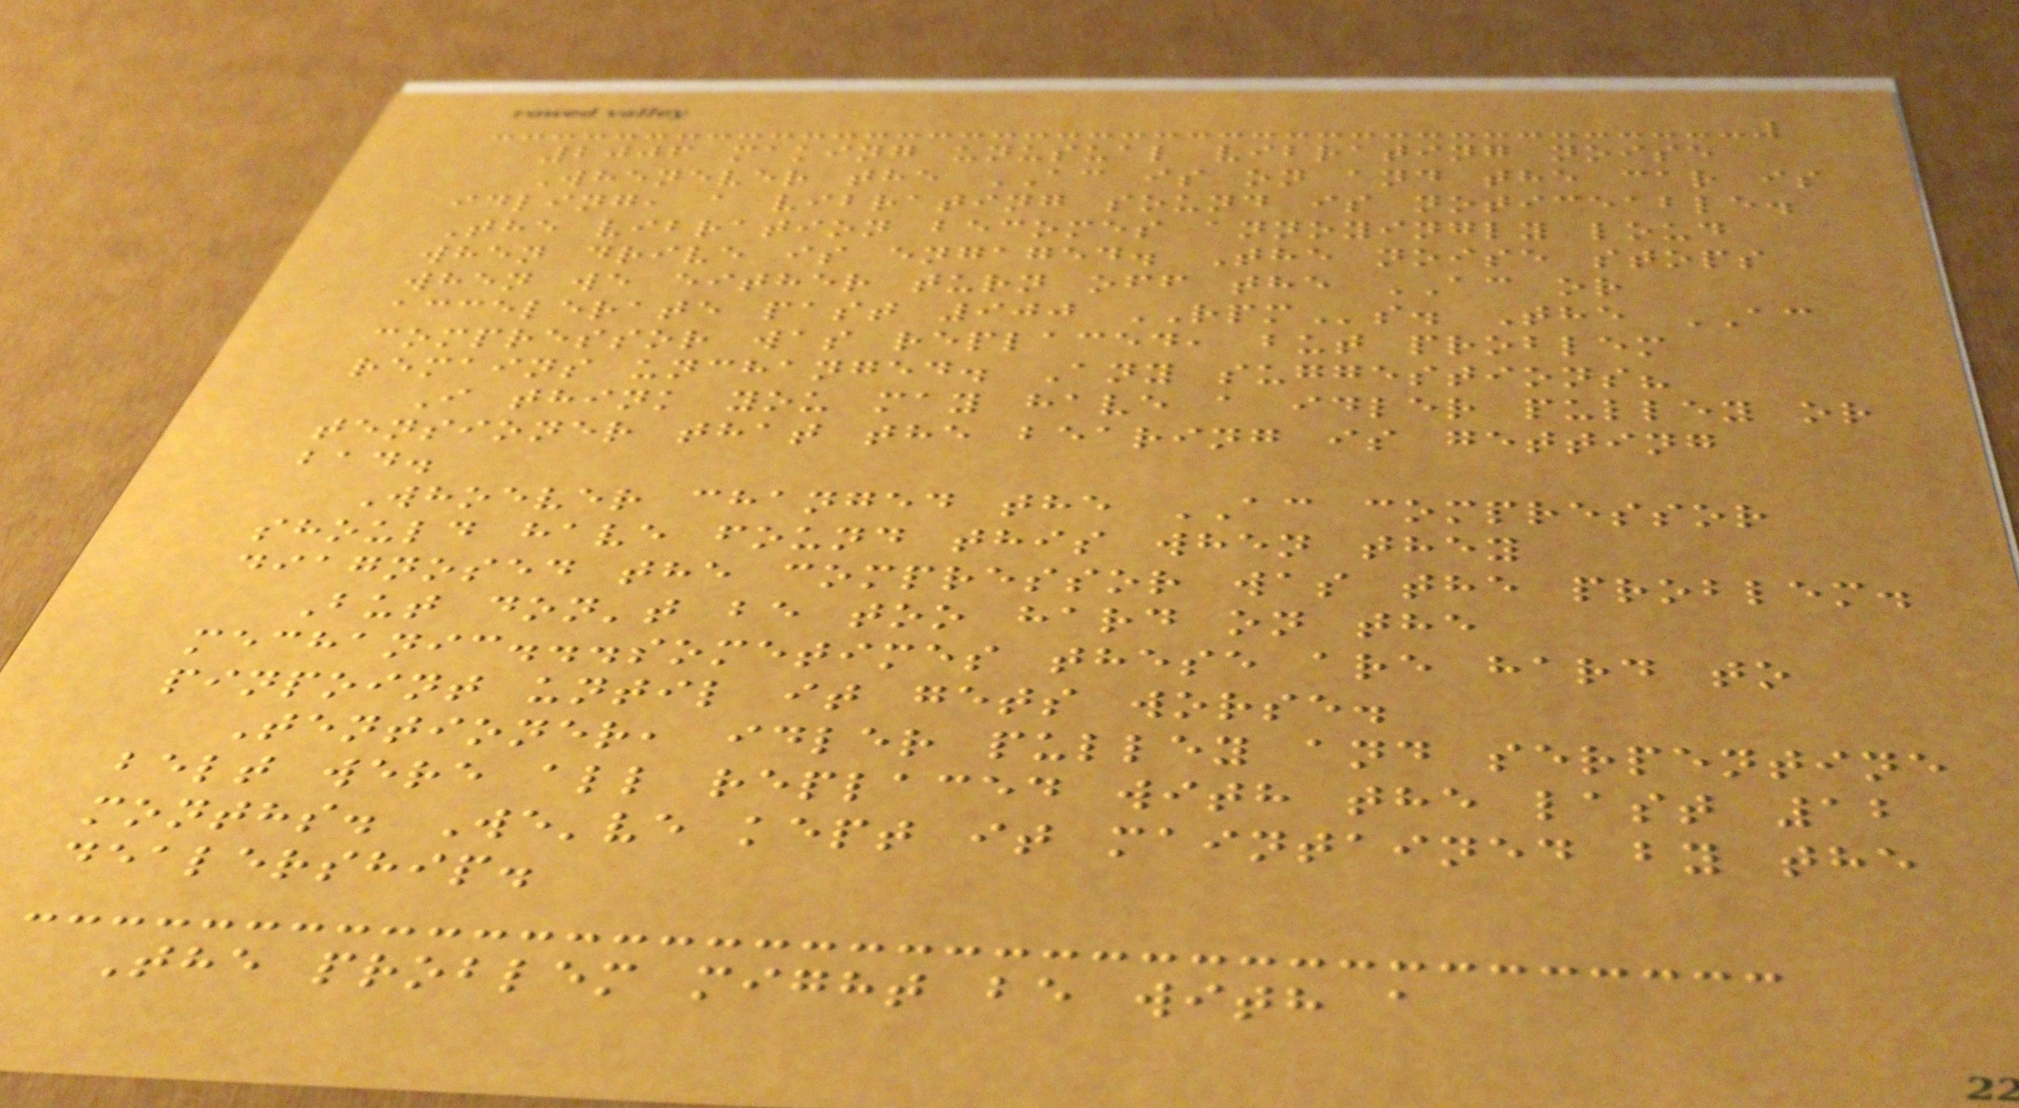2006 making unusual vibrating noise
Whenever the AC is on and the car is
idling, a vibrating sound is noticeable.
The vibration becomes annoyingly loud
when drive is engaged. The noise stops
when we either turn off the AC or
accelerate past 900 RPMs. The AC
compressor was replaced, but problem
remains unchanged. Any suggestions?
I think you may have a idler pulley or
tensioner that the bearing is getting
bad.
Whoever changed the AC compressor
should have found this when they
diagnosed the compressor was the problem.
But don't be too hard on the
mechanic...sometimes these are hard to
pinpoint until it gets worse.
Tentioner, idler pulley and serpentine
belt were all replaced with the last 12
months. We've kept it maintained by the
dealership.
The problem might be with a
